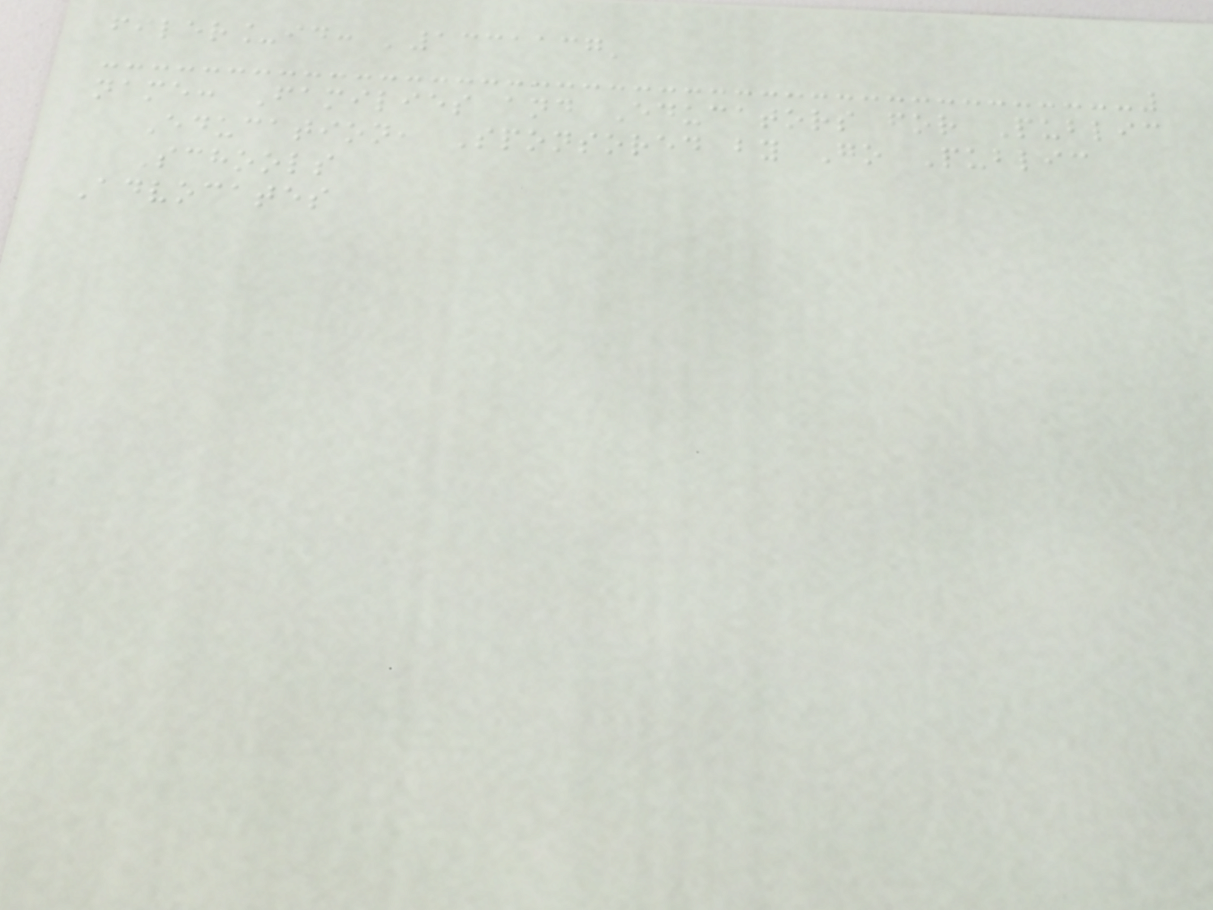filer_id: '1331137'
name: Families and Educators for Public
Education, Sponsored by Go Public
Schools
Advocates
